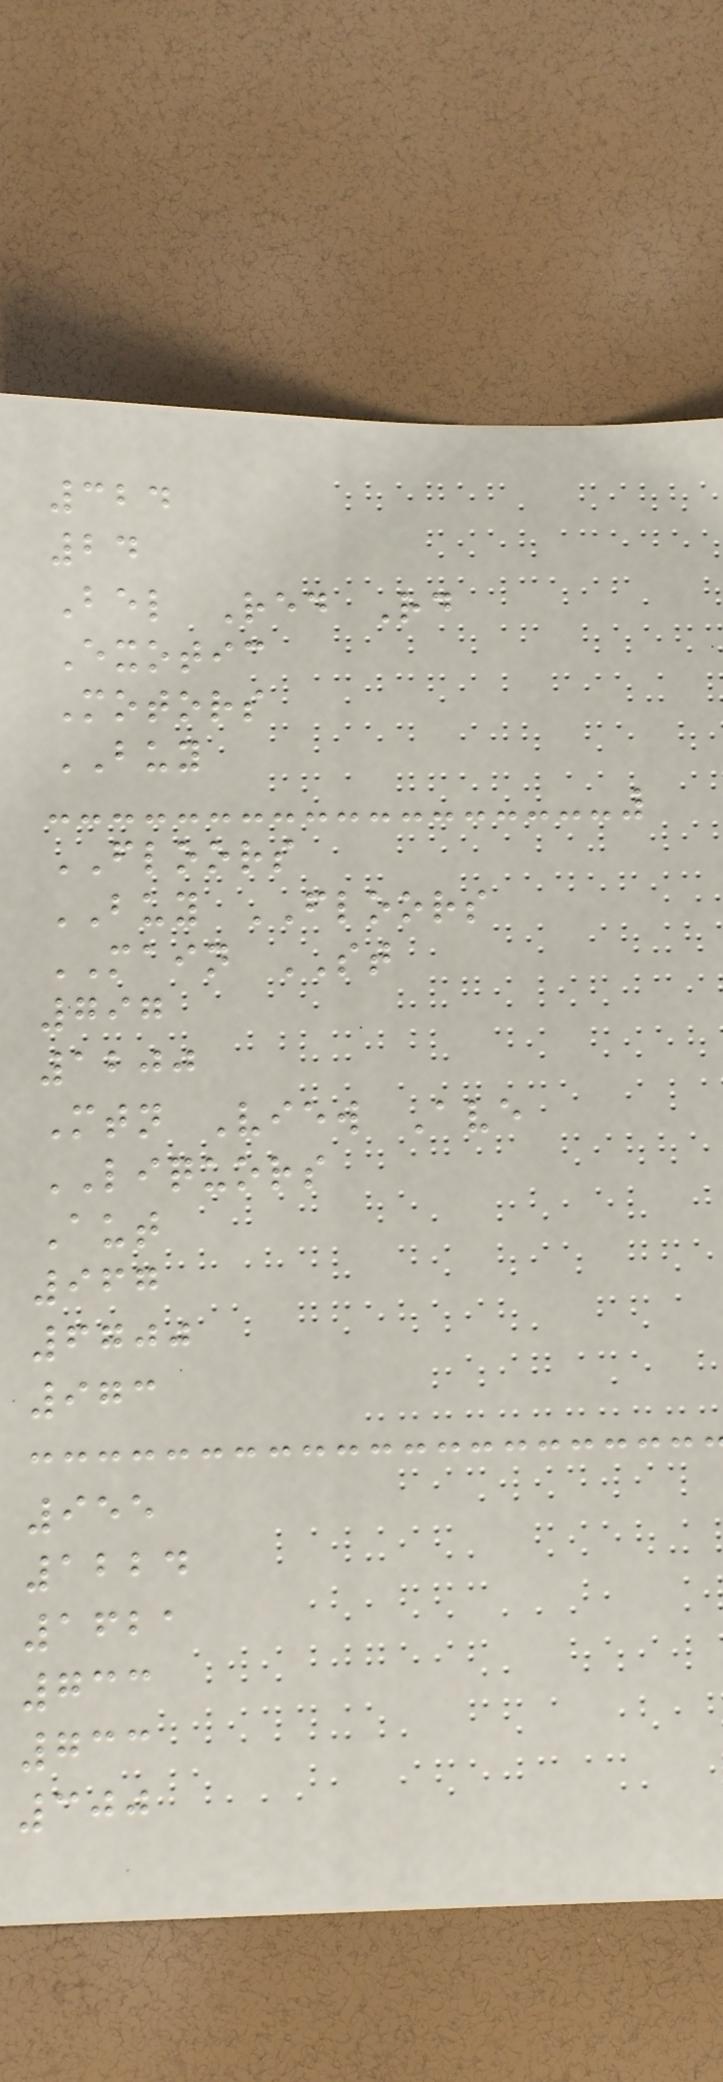324
24
Bel Red Rd
Exotic
Motors
BUY
FLOORS
BUY FLOORS
MAIN ST
797
1200
Mtn View Ave
LIQUORS
Aut
967
6700
973
955
1224
1621
733
733
300
